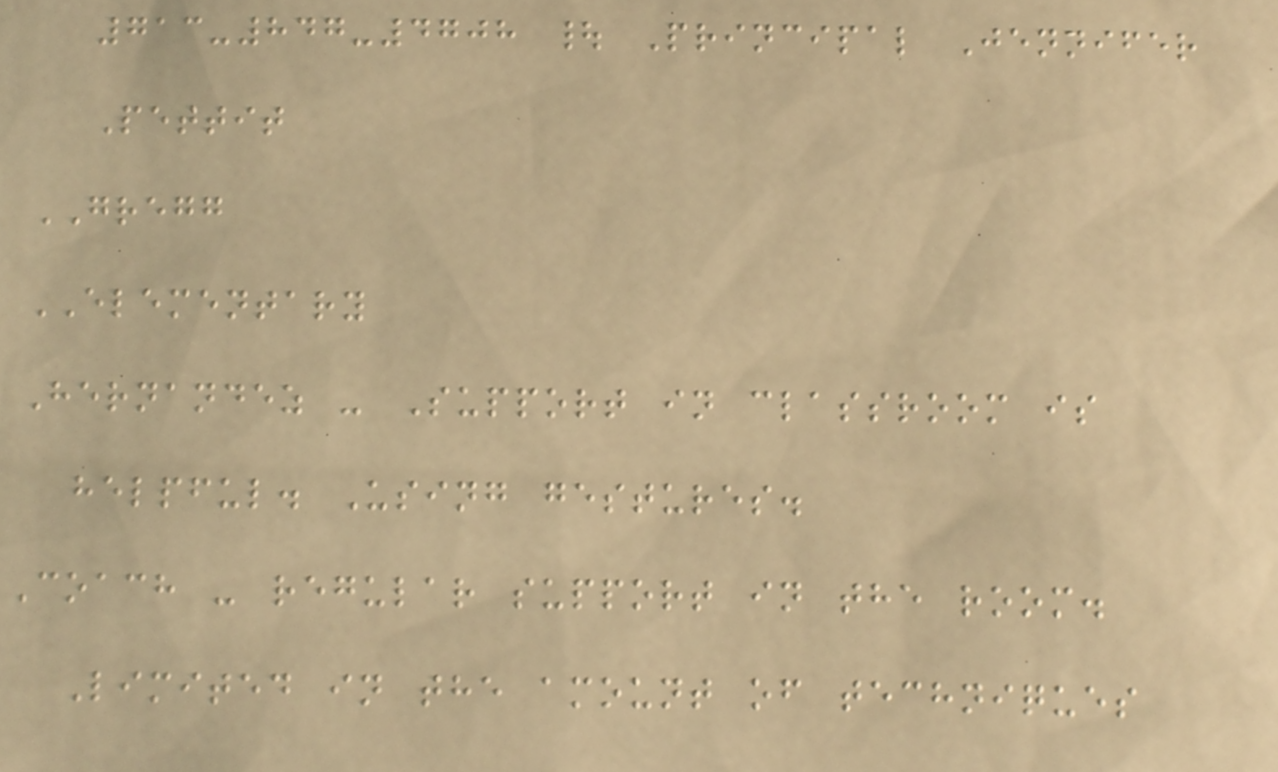713-847-4708 | Principal Jennifer
Pettit
GREGG
ELEMENTARY
Hernandez - Support in classroom is
helpful. Using gestures.
Coach - regular support in the room.
Limited in the amount of techniques
